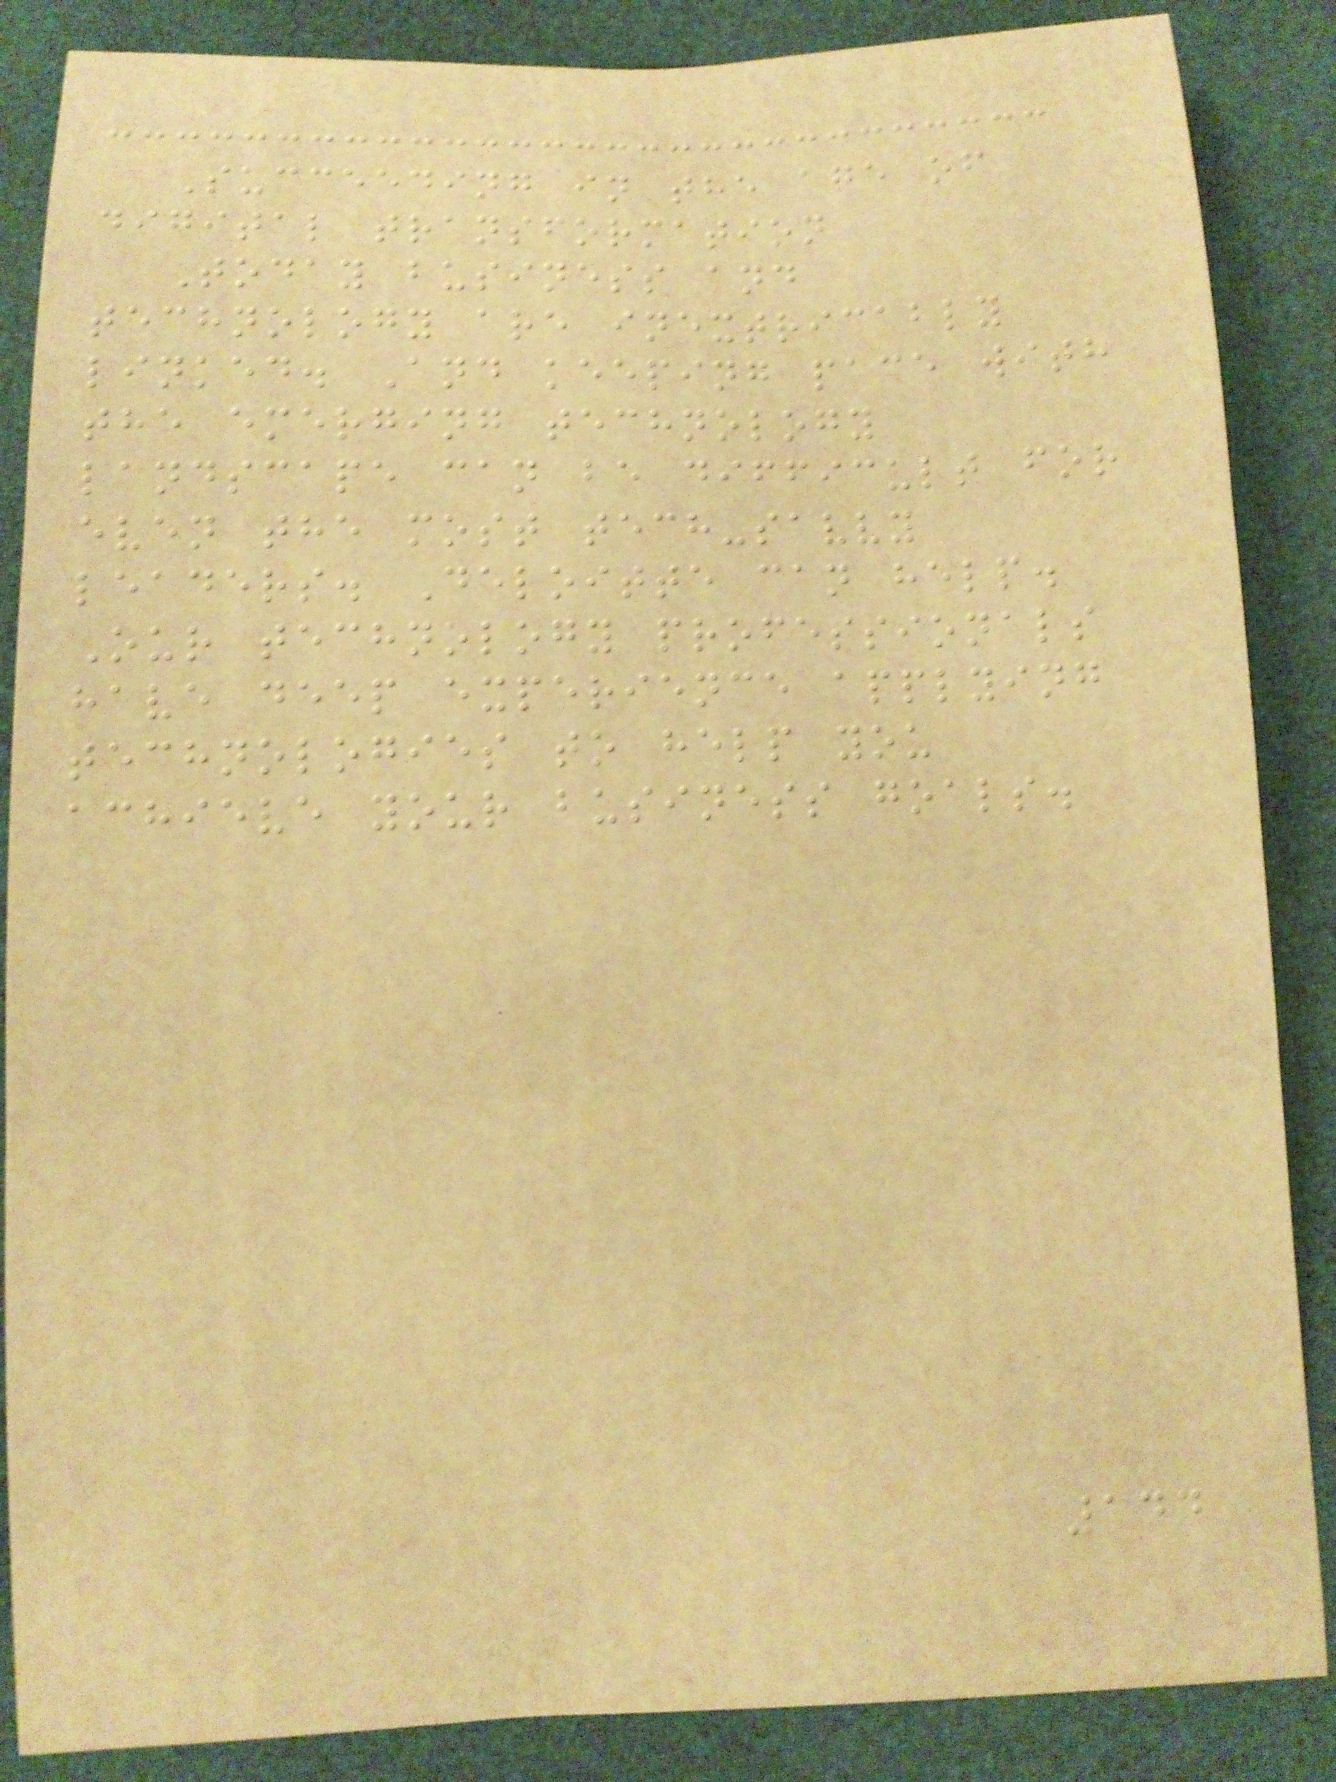Succeeding in the age of
digital transformation
Today business and
technology are inextricably
linked. And keeping pace with
the emerging technology
landscape can be difficult for
even the most tech-savvy
leaders. Deloitte can help.
Our technology professionals
have deep experience applying
technologies to help you
achieve your business goals.
144
